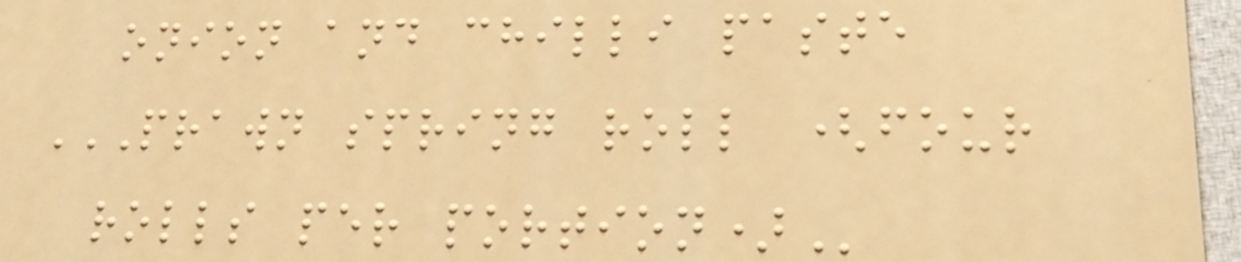onion and chilli paste
PRAWN SPRING ROLL (FOUR
ROLLS PER PORTION)
